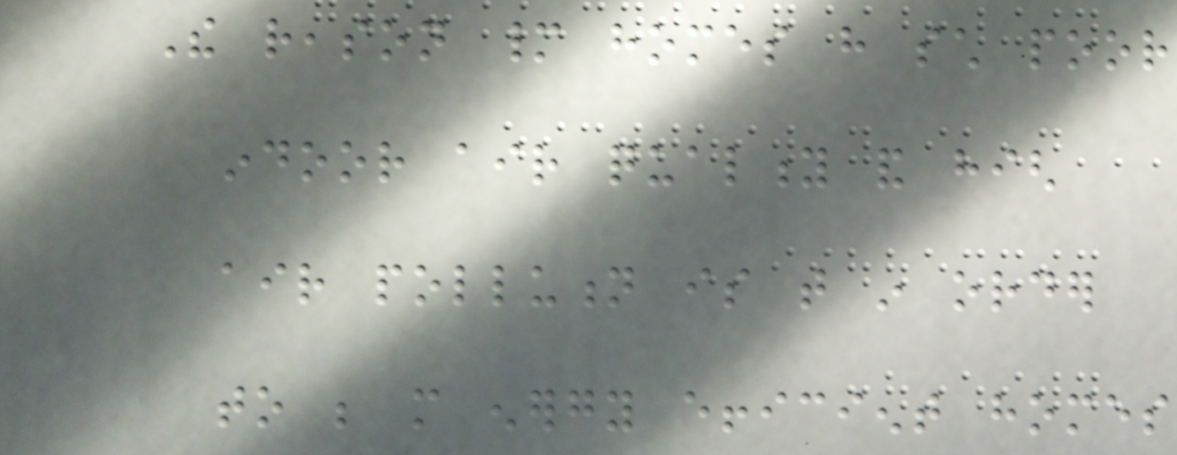The reason many homes have such poor
indoor air quality and high
air pollution is that in order
to be more energy efficient homes
